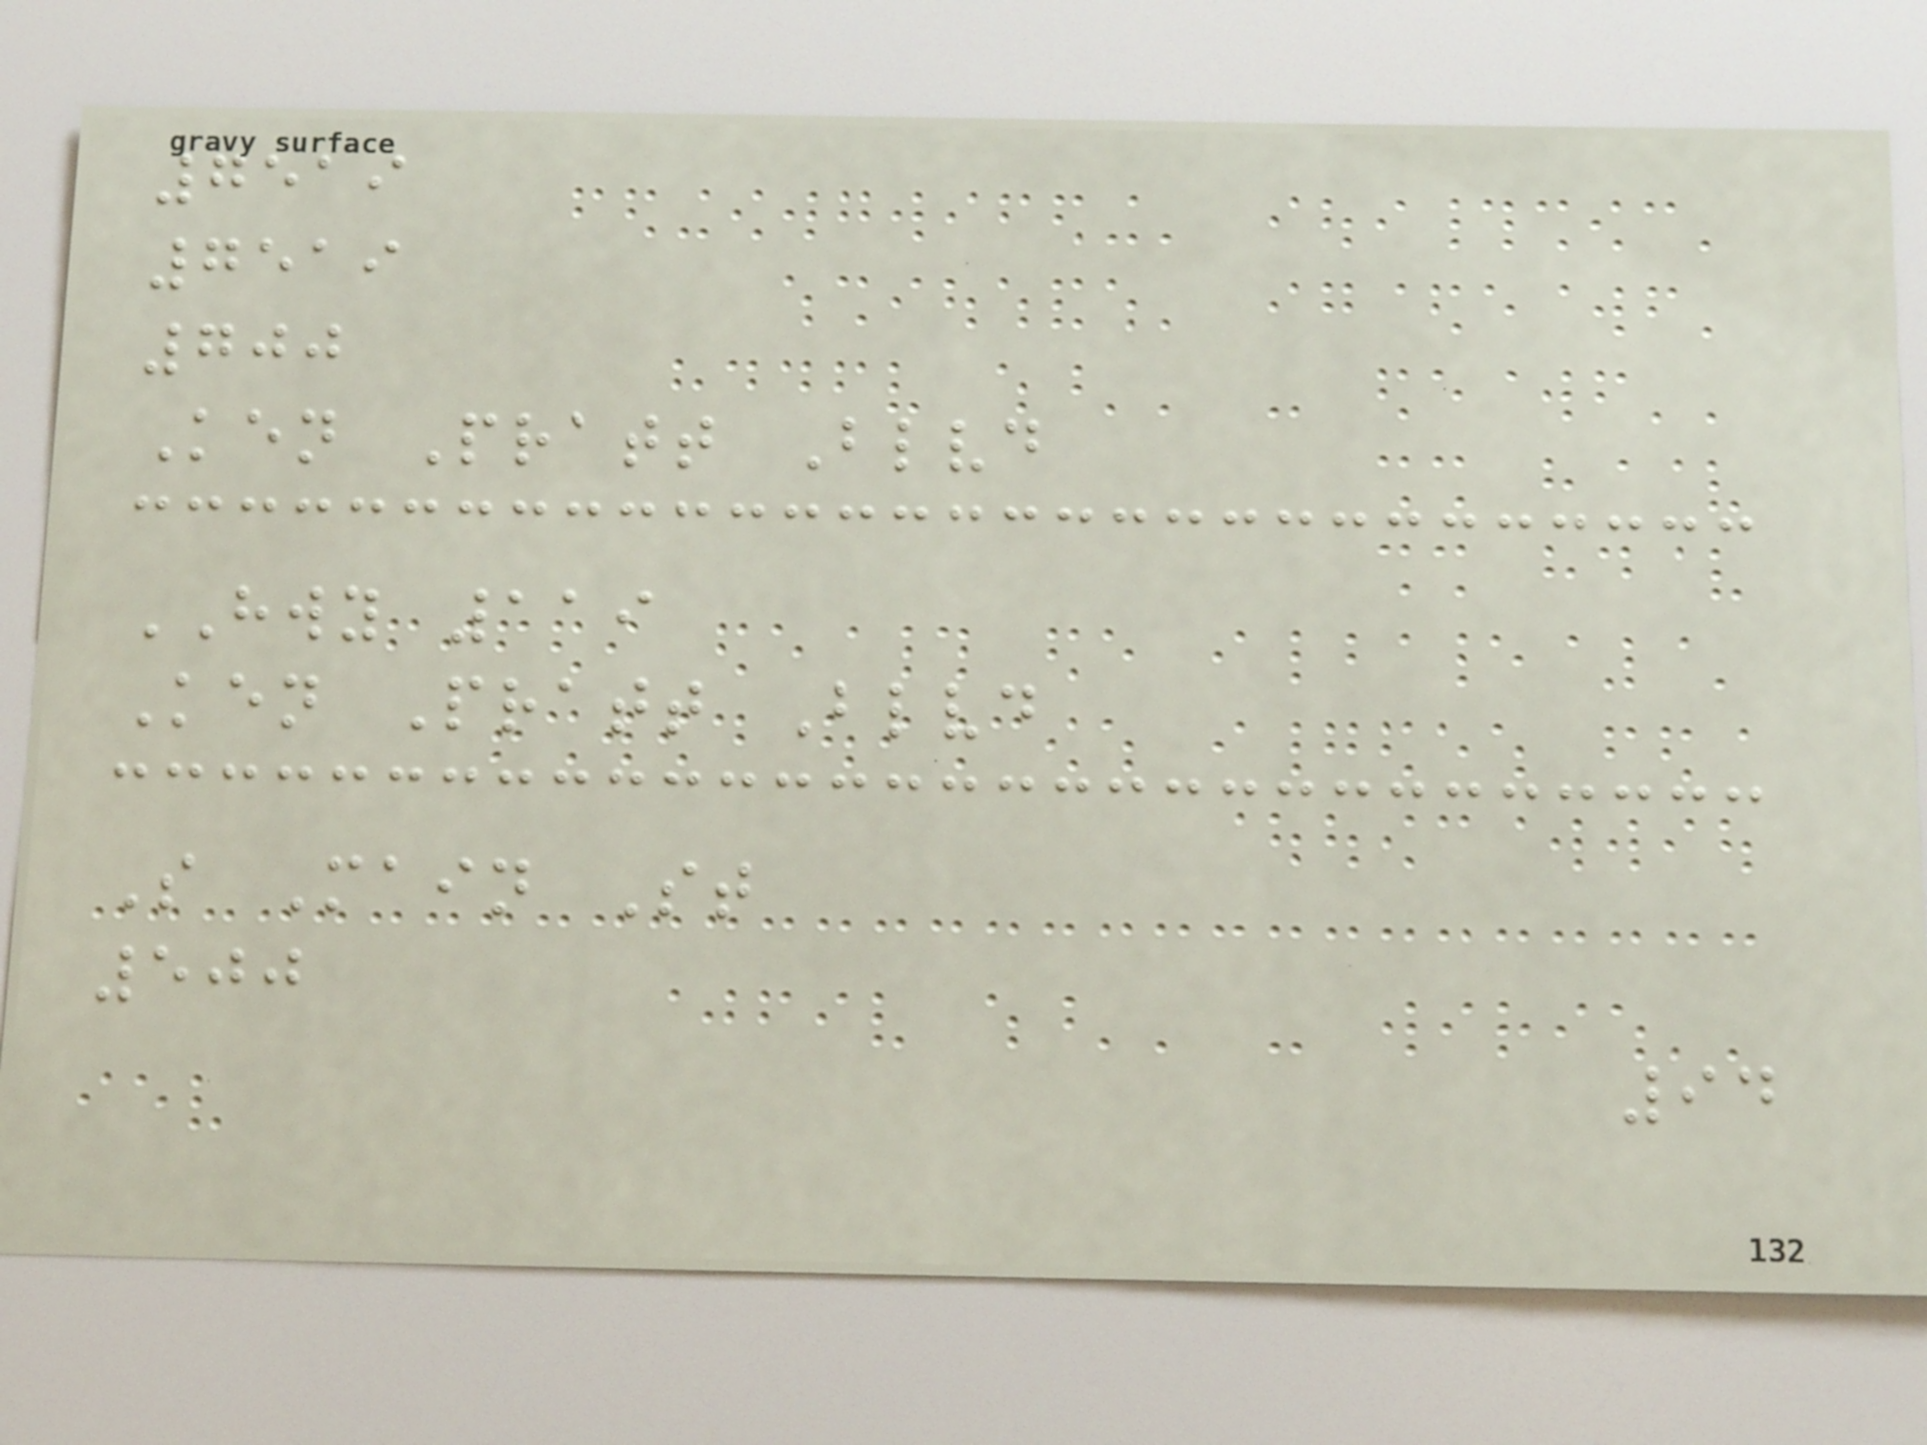7519
7519
700
Ken Pratt Blvd
HWY 119
Ken Pratt Blvd
S Main St
500
94
